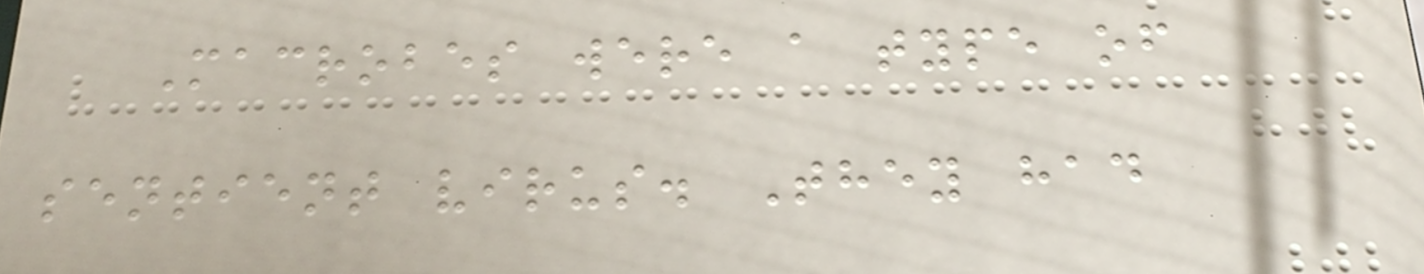Macrobes were a type of
sentient virus. They had
